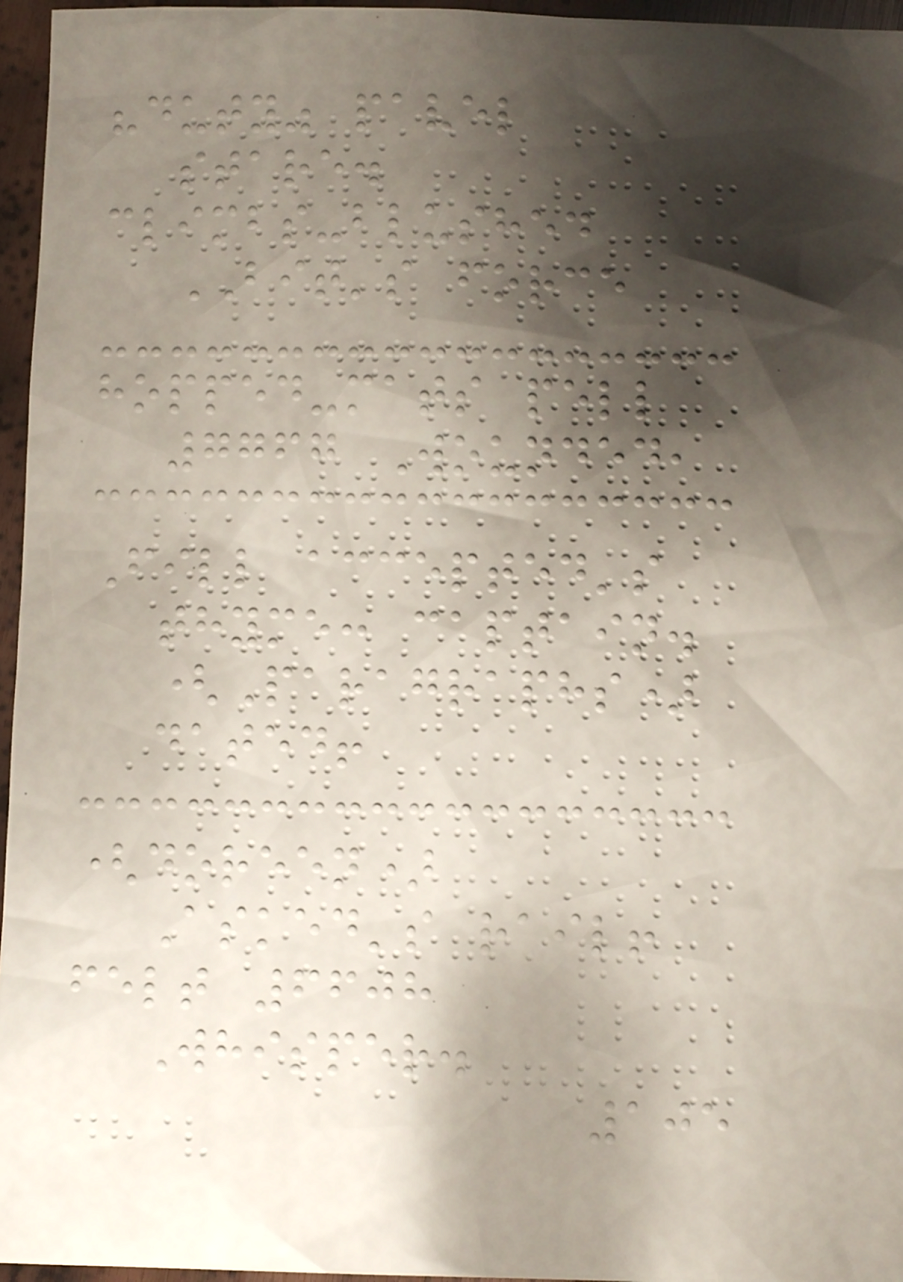"duty" pavel
stare.
climbs-blushed
BIT's force
hopped-mats pell
7767 Wounded,
Fill accepted's
thyme: captain.
(Paragraphs)
dated!
(doreen)
Asked's rail!
felt 6608
Whisper.
105
